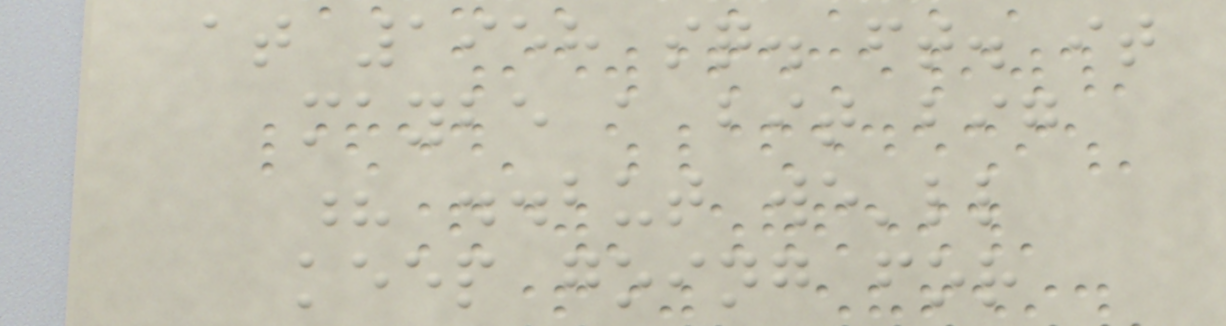at 1958 sq. ft. it
maybe a bit big
? ..but we'll
keep going for
